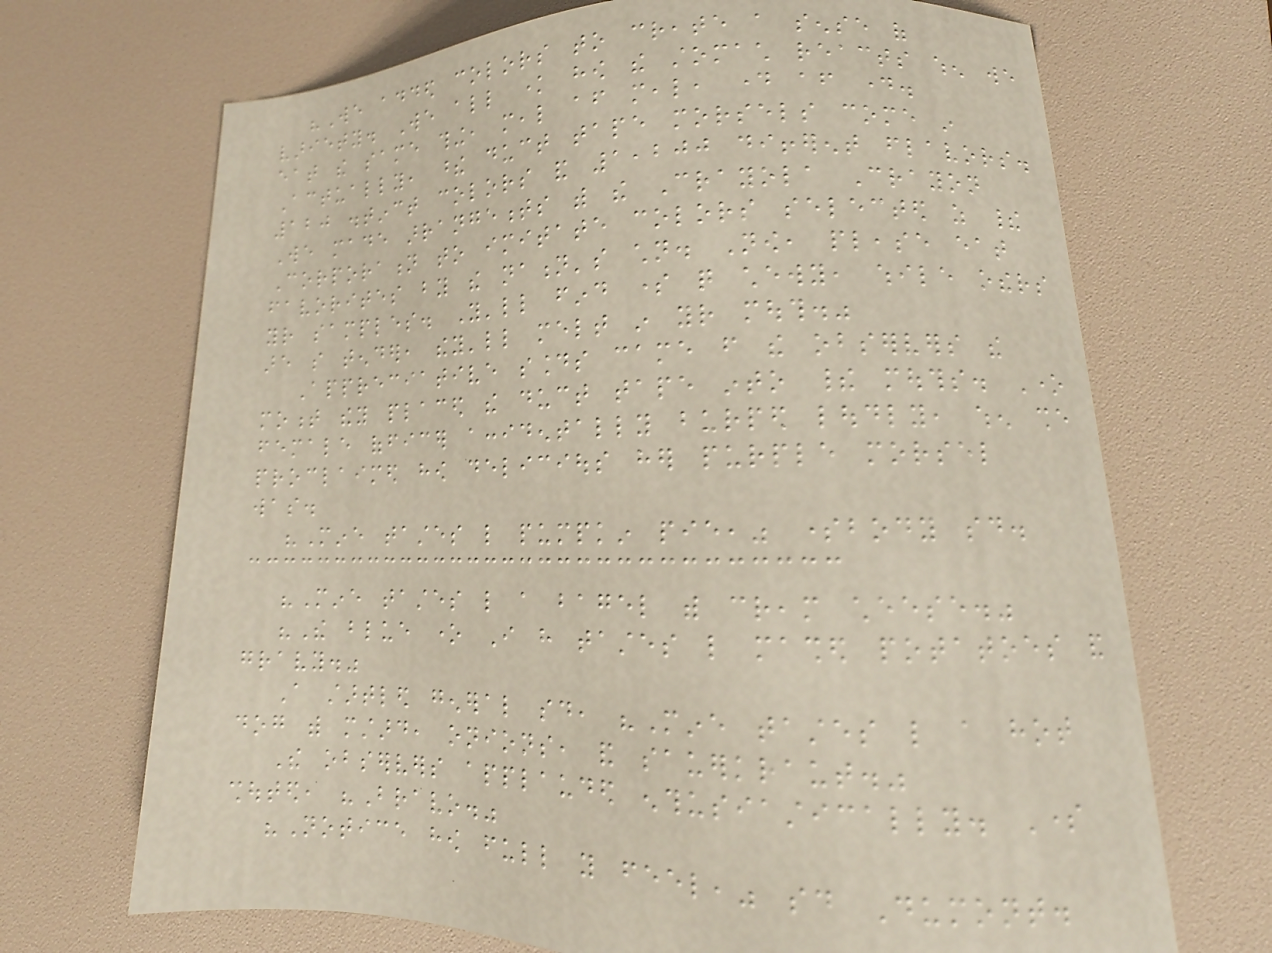"We added colors to create a sense of
variety. We all know how the stomach reacts when we
eat the same thing, meal after meal, day after day.
Actually, these duct tape morsels come in
120 distinct colors and 1,200 different flavors.
We made arrangements with the Crayola Crayon
Corporation to imitate colors selected as their
favorites by the nation's children. Now, please eat
your samples. You'll find some quite chewy, while others
are so tender, they'll melt in your mouth."
Appreciative sounds came from the observers the
moment they placed the duct tape into their mouths. One
female officer accidentally burped loudly, when she
proclaimed how delicious her purple morsel
was.
"Mine tastes like pumpkin pie," somebody said.
"Mine tastes like a bagel with cream cheese."
"The blue one I have tastes like mashed potatoes and
gravy."
A startled general said, "Mine tastes like a hot
dog with mustard, onions, and sauerkraut."
The observers applauded enthusiastically. Some
shouted, "Bravo."
"Notice how full you feel," said Dumont.
